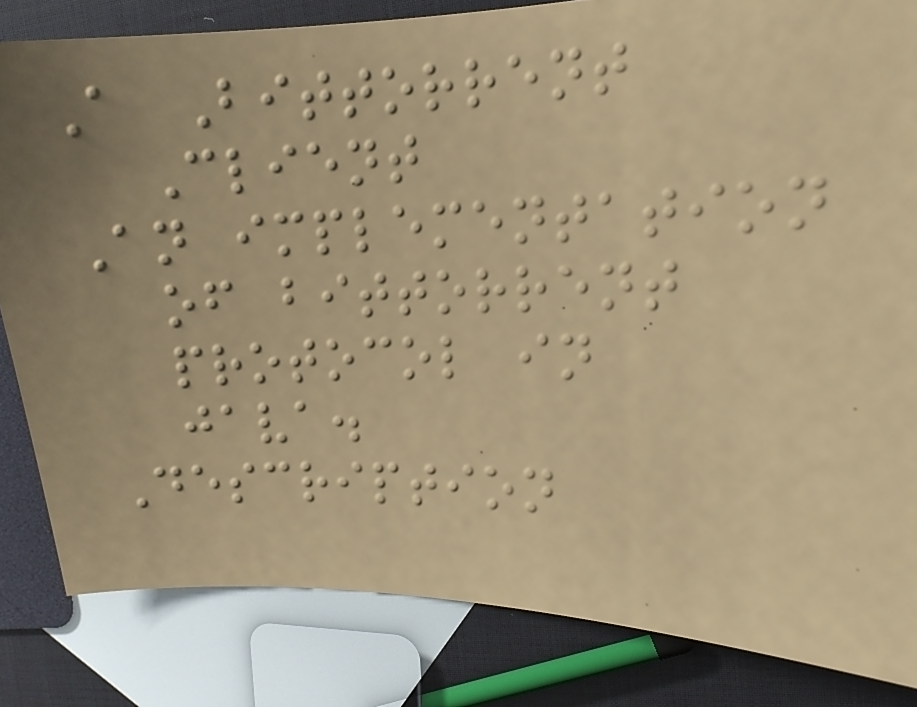A Bittorrent
Client
An implementation
of bittorrent
protocol in
java.
Description
